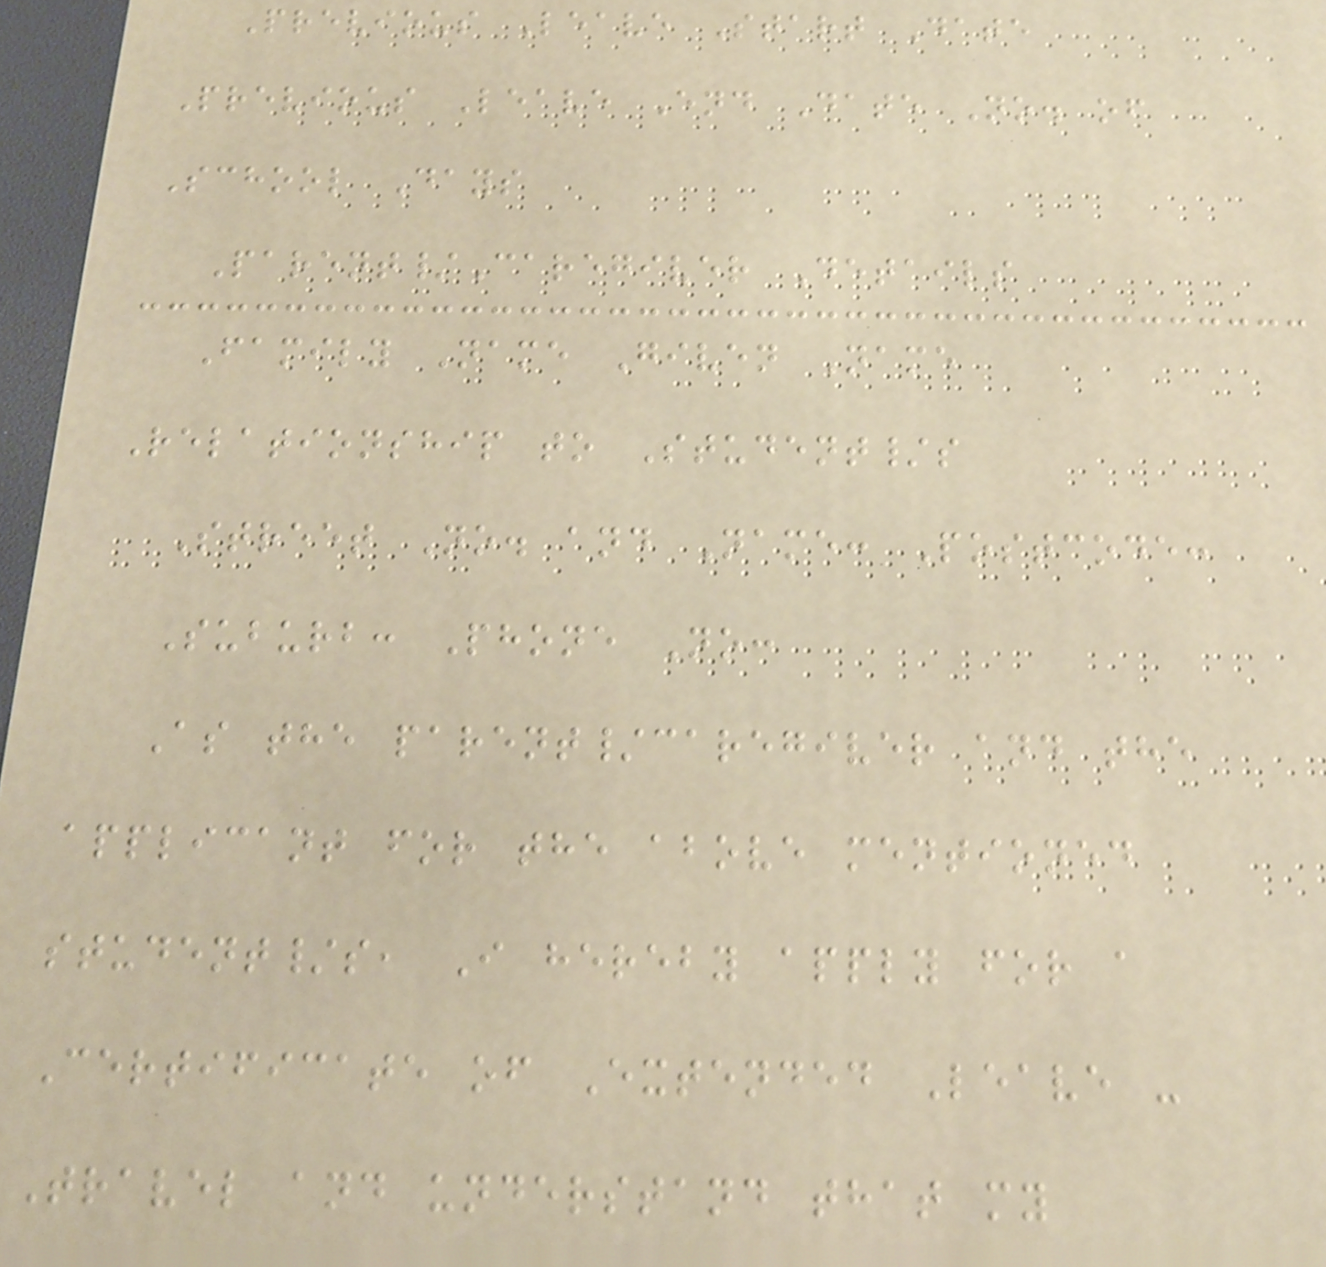Previous Leave Start Date
Previous Leave End Date No. of
School Days
Parent/Caregiver Details
Family Name Given Name
Relationship to Student/s
Street No. and Name: Postcode:
Suburb: Phone No:
As the parent/caregiver and the
applicant for the above mentioned
student/s, I hereby apply for a
Certificate of Extended Leave -
Travel and understand that my
